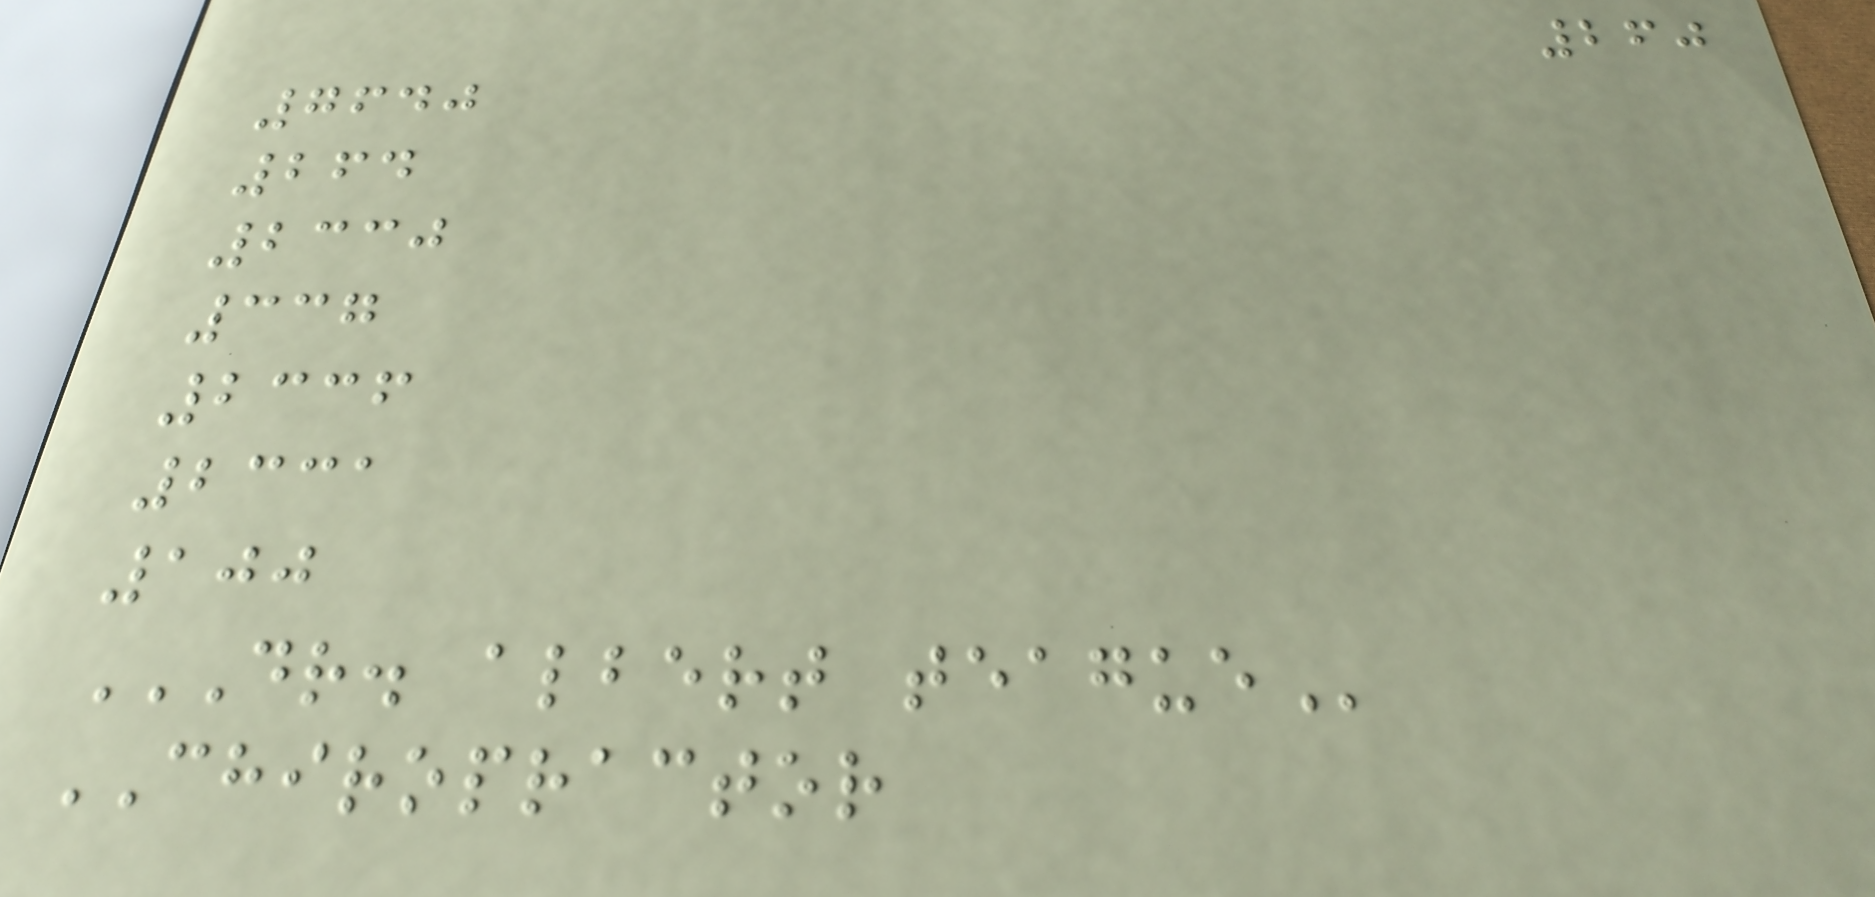260
7640
264
2330
337
2336
2331
100
DR. ALBERT TEAGUE
CHIROPRACTOR
